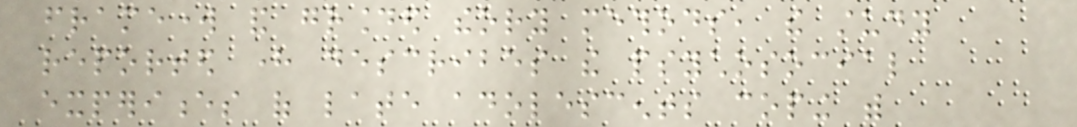framework and grounded theory methods, the study
reported here describes the psychosocial
experiences of late adolescents coping with
